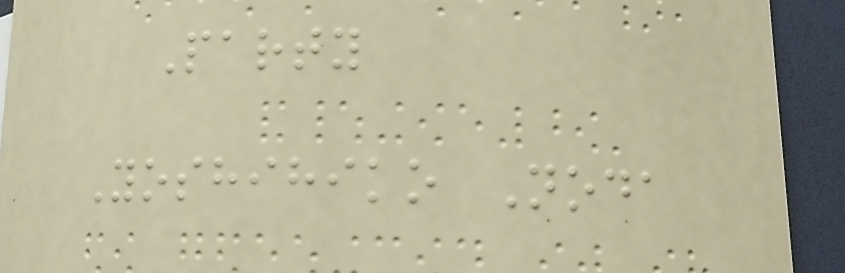Party
Yoshihiko Noda
